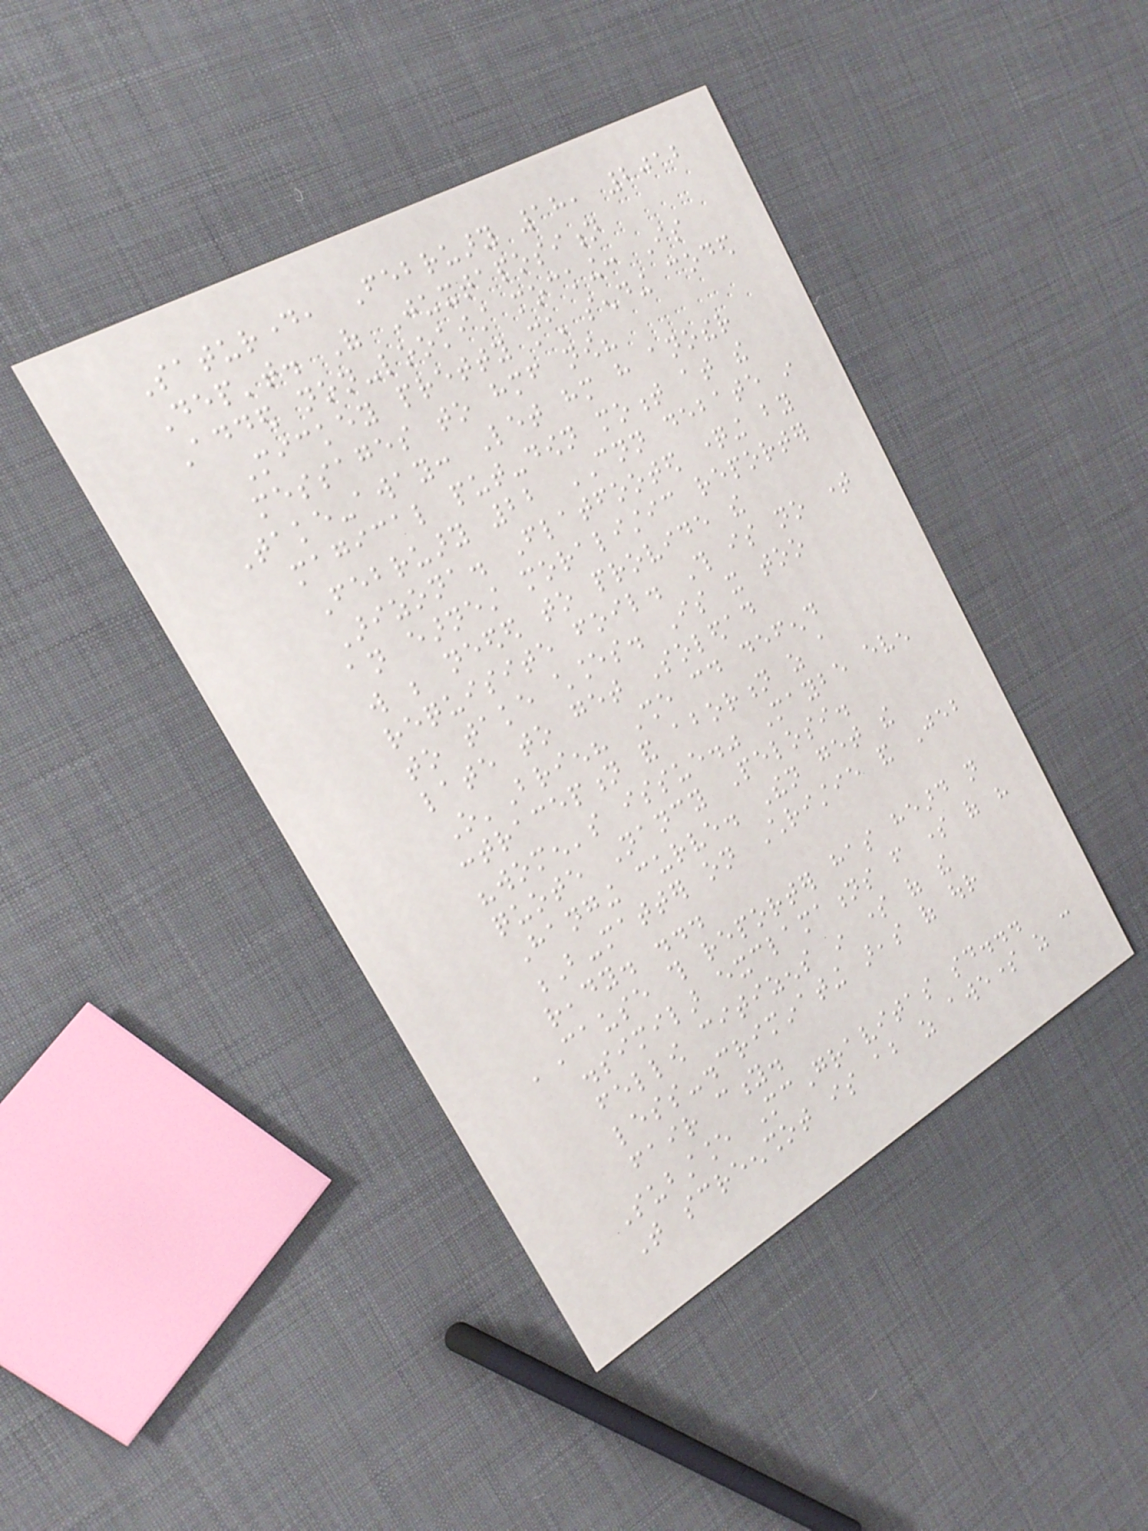Saturday, February 18, 2012
Dep't. Of Juxtaposition
Added non-lookist mocking: Is
Mickey pretty much sending coded
messages to himself now?
Take-away: Let him have another
magical put-down moment at the
February 22 CNN debate in
Arizona. Flatfooted questioning by
an earnest moralistic reporter
will be needed to provide the
requisite foil. This is no time
to take chances. Is it too
late to get Soledad
O'Brien? She could defend
contraception and abortion as a
"women's issue." Maybe even
quote Nancy Pelosi.
Hanging curve. Then get the
B-matter on Christie and Jeb
ready. ...
'Cause this reporter has heard not
dissimilar exclamations from some of his
fellow citizens in some of the
less-discriminating areas of our
fair city.
Substance McGravitas said...
That screenshot is about as awesome as can
